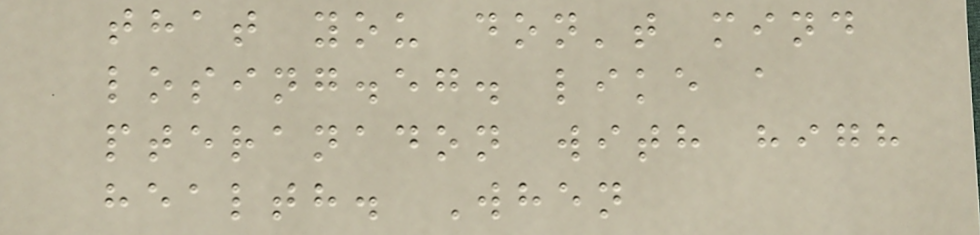that you don't mind
losing.eg. like a
pteranadon with high
health. When
